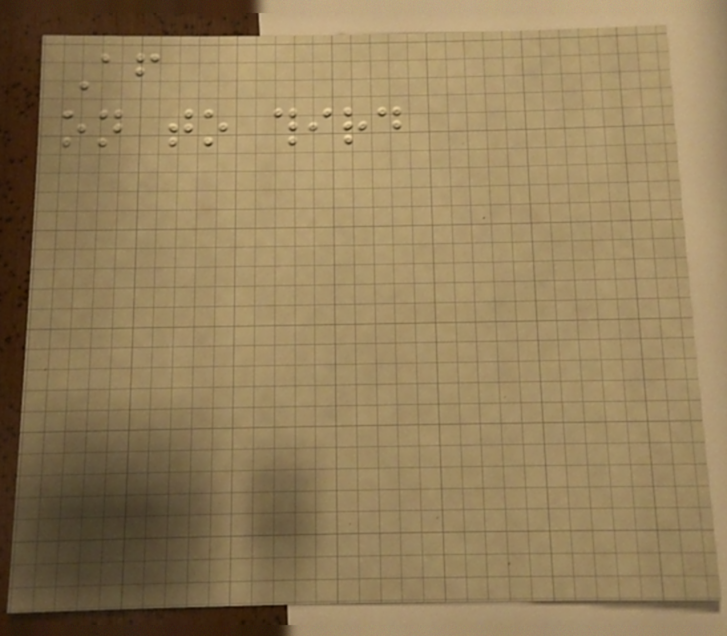After
on to third
